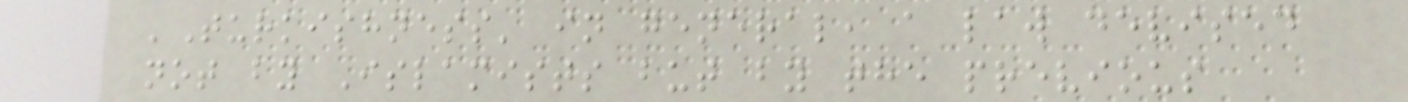'Turkishness' in general, a law devised
not by Islamists but by the previous
